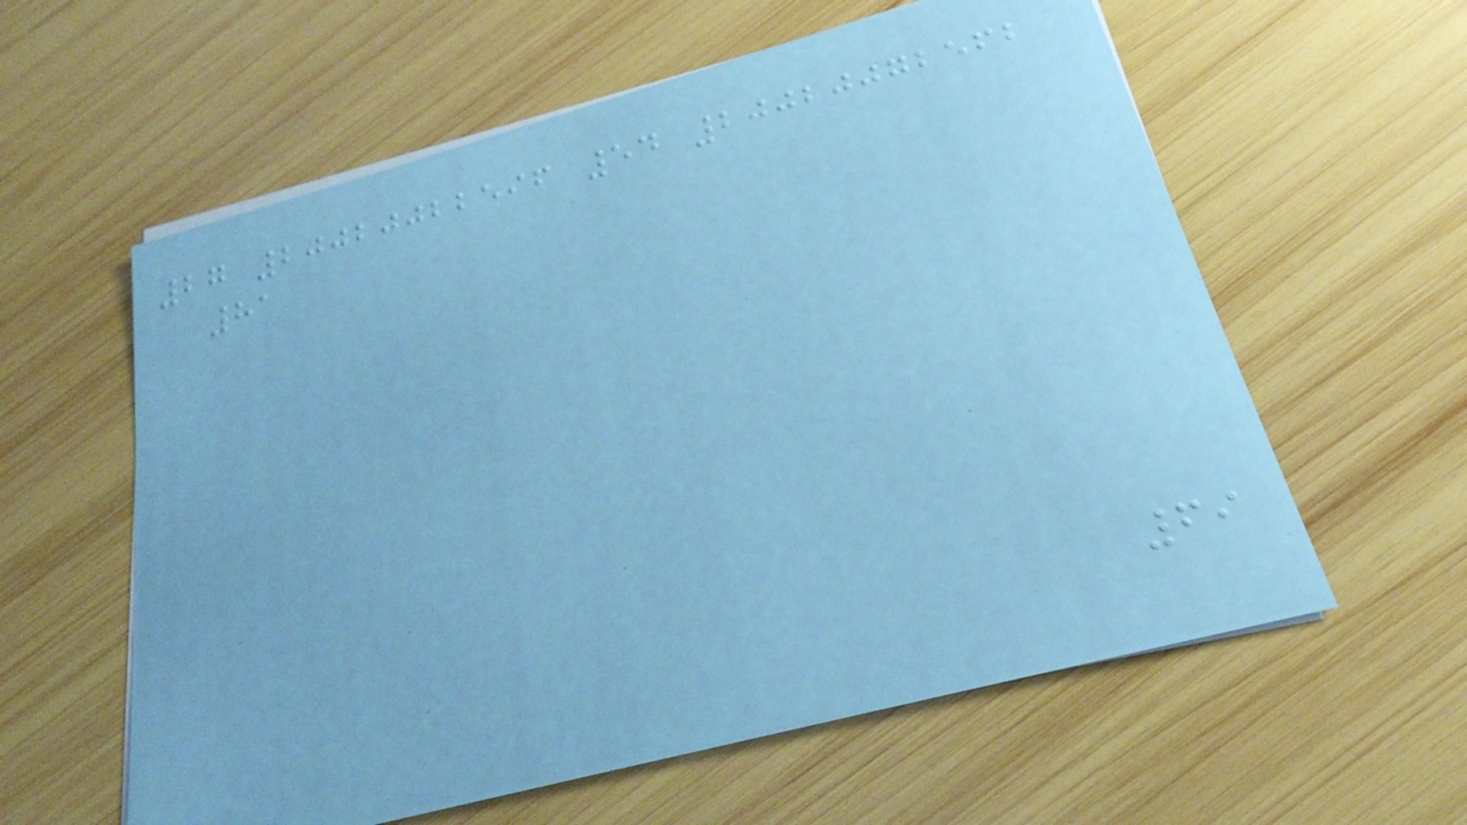27 20020022596 54 20020072562
81
69
